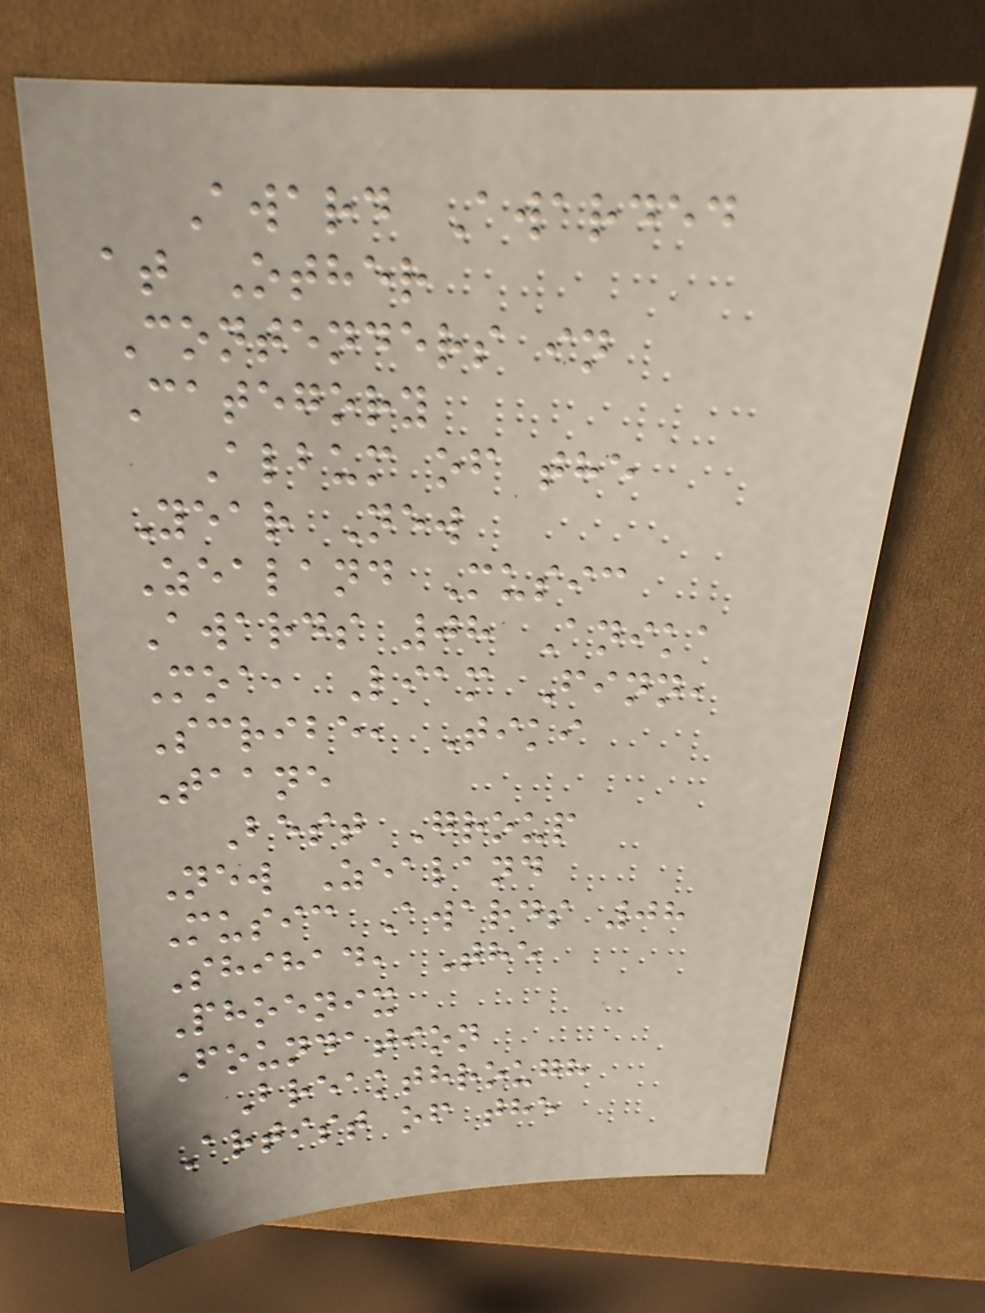Award Awarded
at Other
Contenders in
Category
Album of the
Year New
Zealand Music
Awards 08 Anika
Moa, Liam Finn,
Scribe, Tiki
Taane
Best Group
New Zealand
Music Awards 08
Shihad, The
Phoenix
Foundation
Breakthrough
Artist of the
